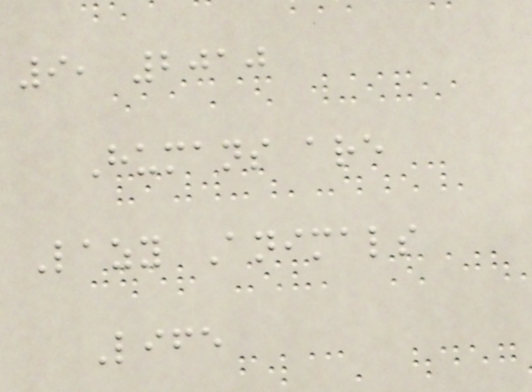9, 2010
Humans are
Lazy Animals
Life
